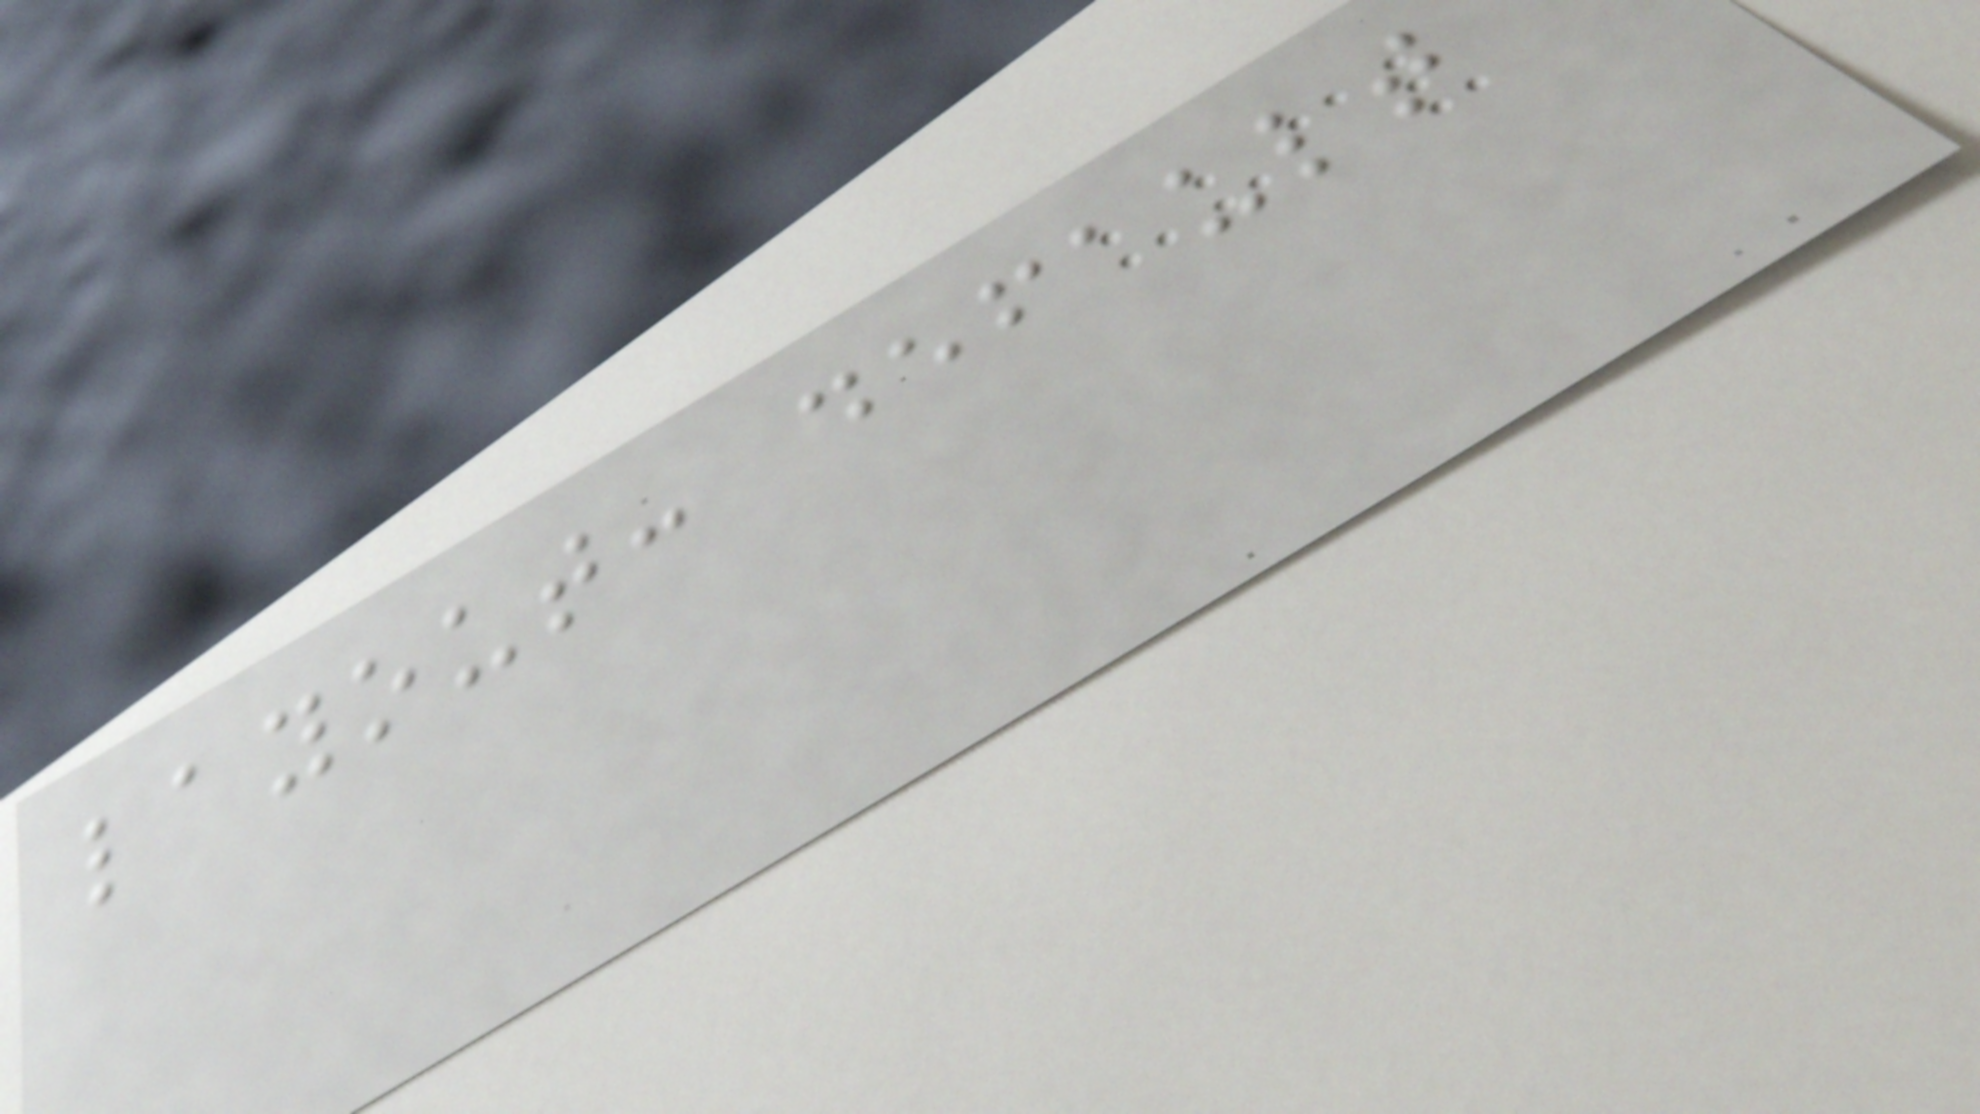layout: default
